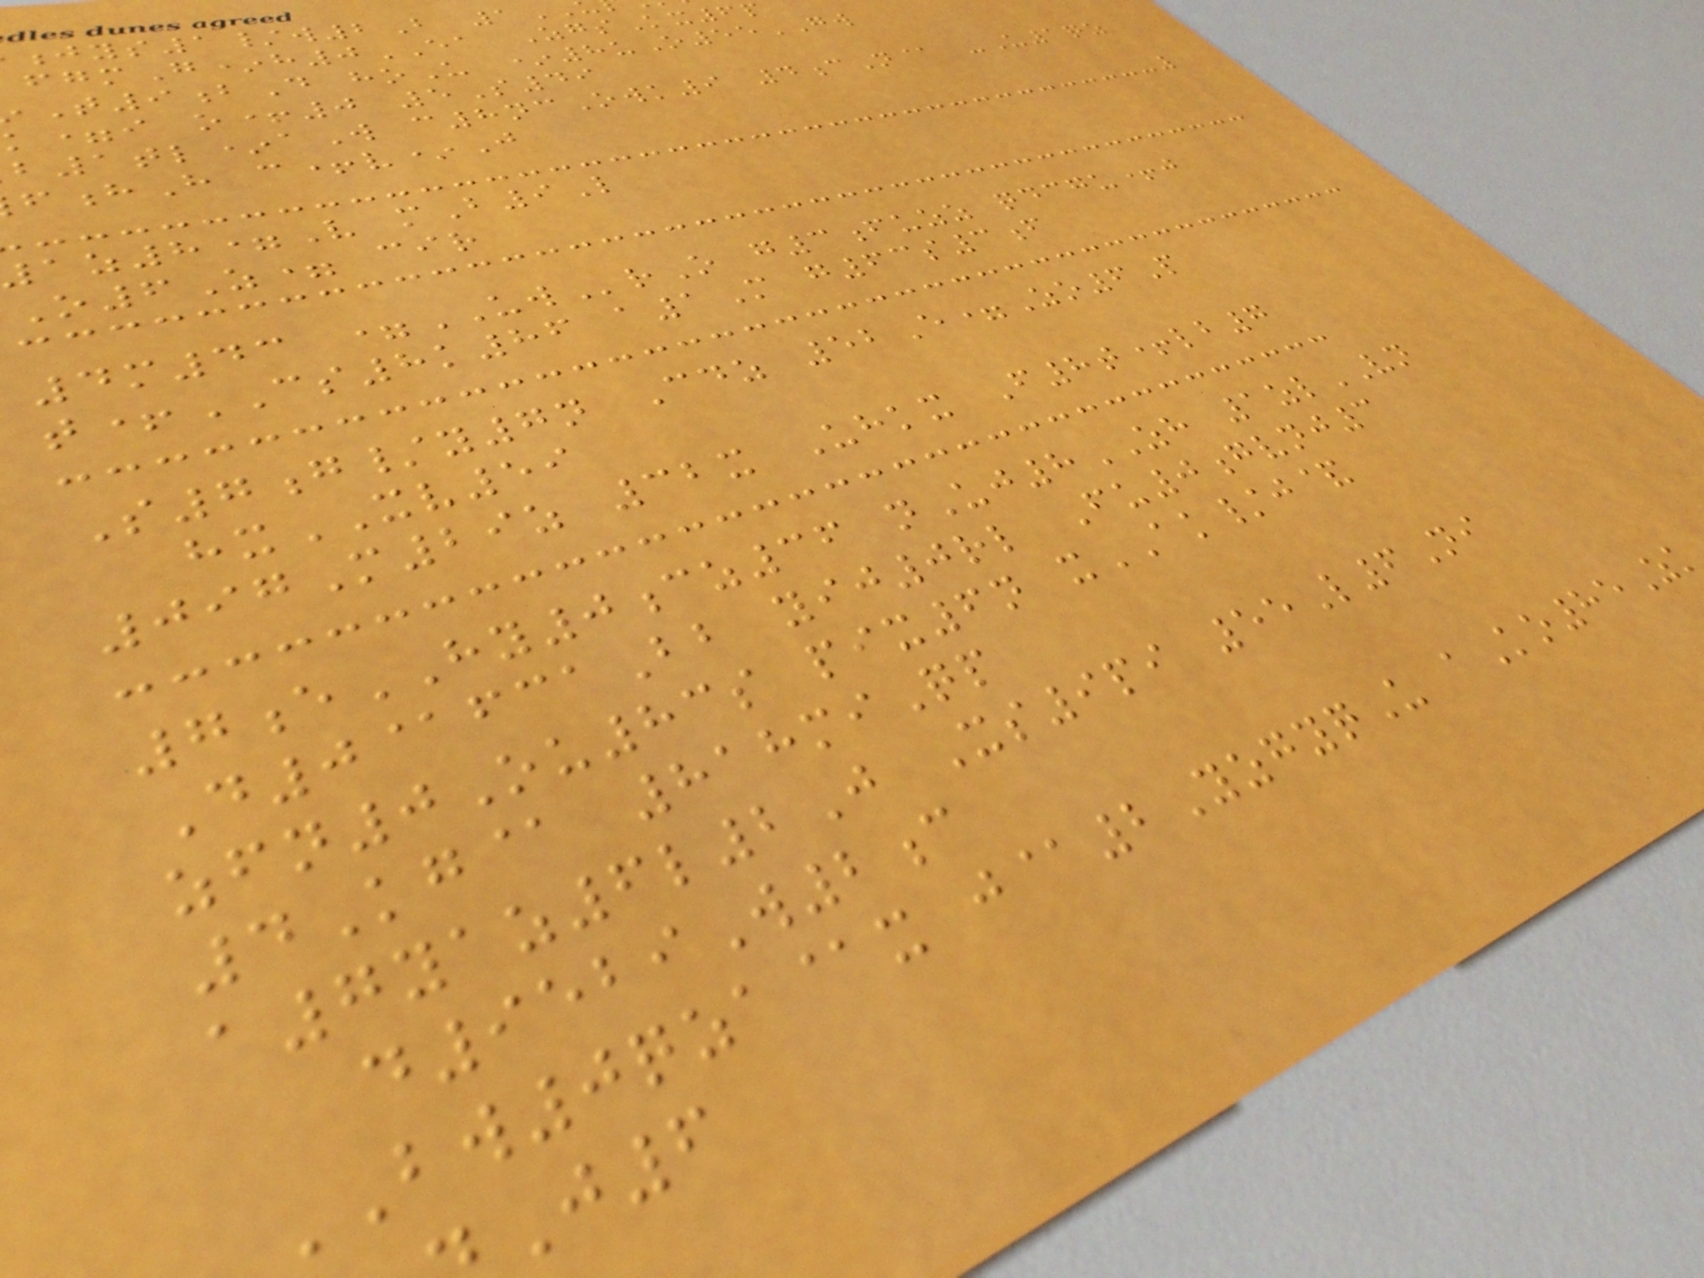jys1/w2B 1
fgmG*h0EA ZgsKx6p
T9bD hoU *8uO55GW
k=i o+0 5S49
1tl*aW c8ncOwk9 4cN@ -U1qz
hH c+v*J
z8=V mB9L
O6Z= cir
4m43 =UWrO g3fuzz qdcgu+j
t+CS8k86 a1M g63s3f
S7g/y7n Cdz 52E=Zo6P
hxXV59
097M29z 32x Uhkx F8t+lb7
7eHY0cz36 nUj8ZH 1zlVN
D0@fcaBb yij0rl Fu0gvnj3
zfn0Ou83s pix6n xAK/j&
4Kg@ 818miQp
a7yaz6l2J Xs9pi 55L6Ni
d9529W2c
BW0qza@x j@2YzgyqU aKo85Zk
J6
